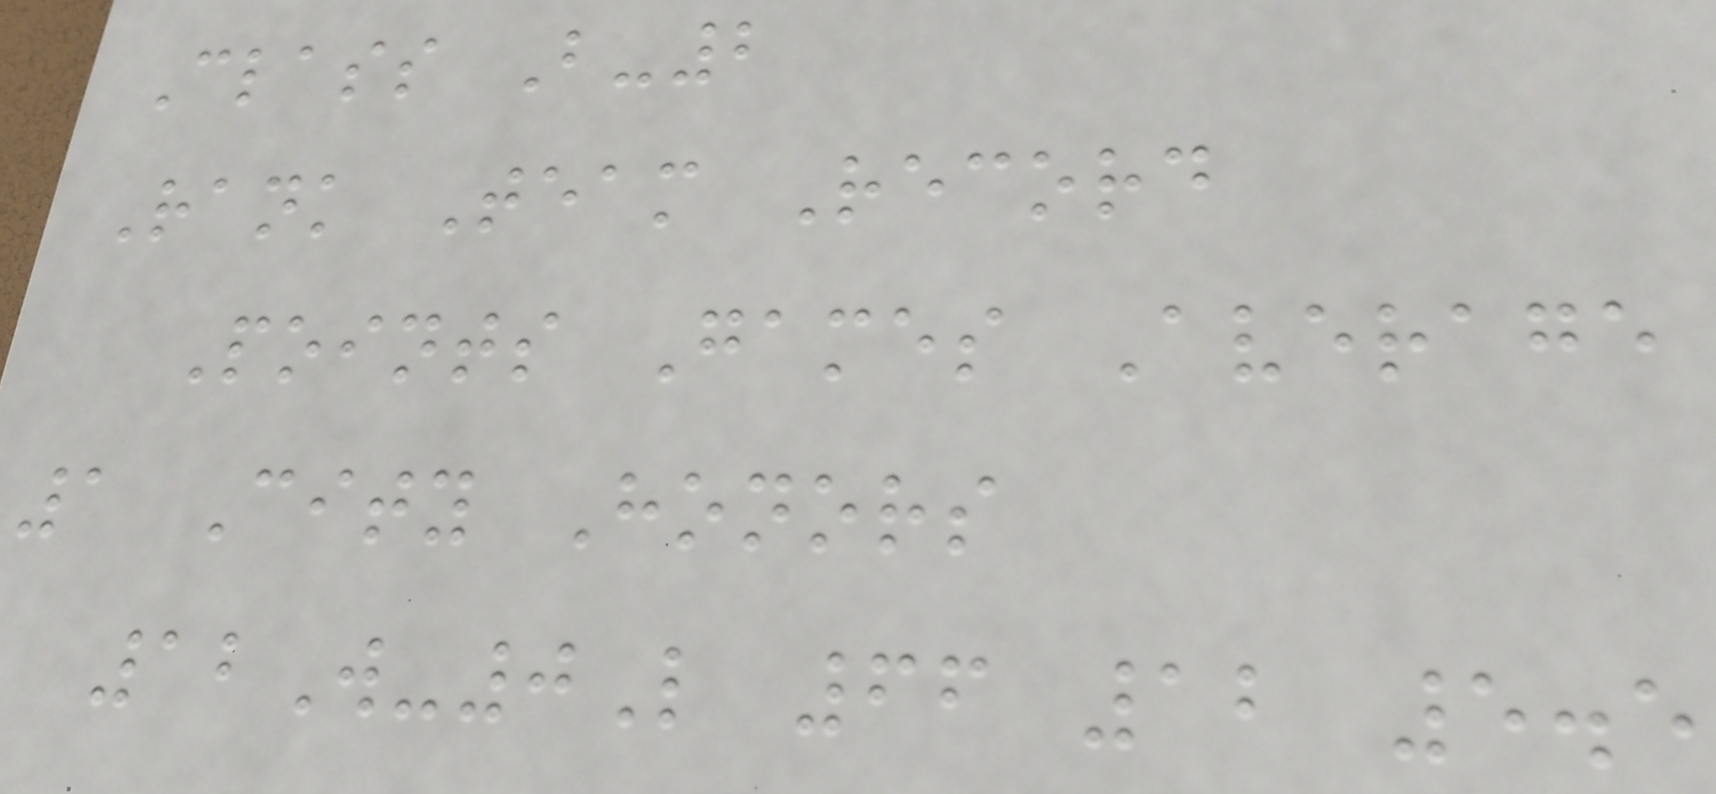Class B-2
Rank Team Record
Points Games Average
1 City Honors
12W-0L 66 12 5.5
